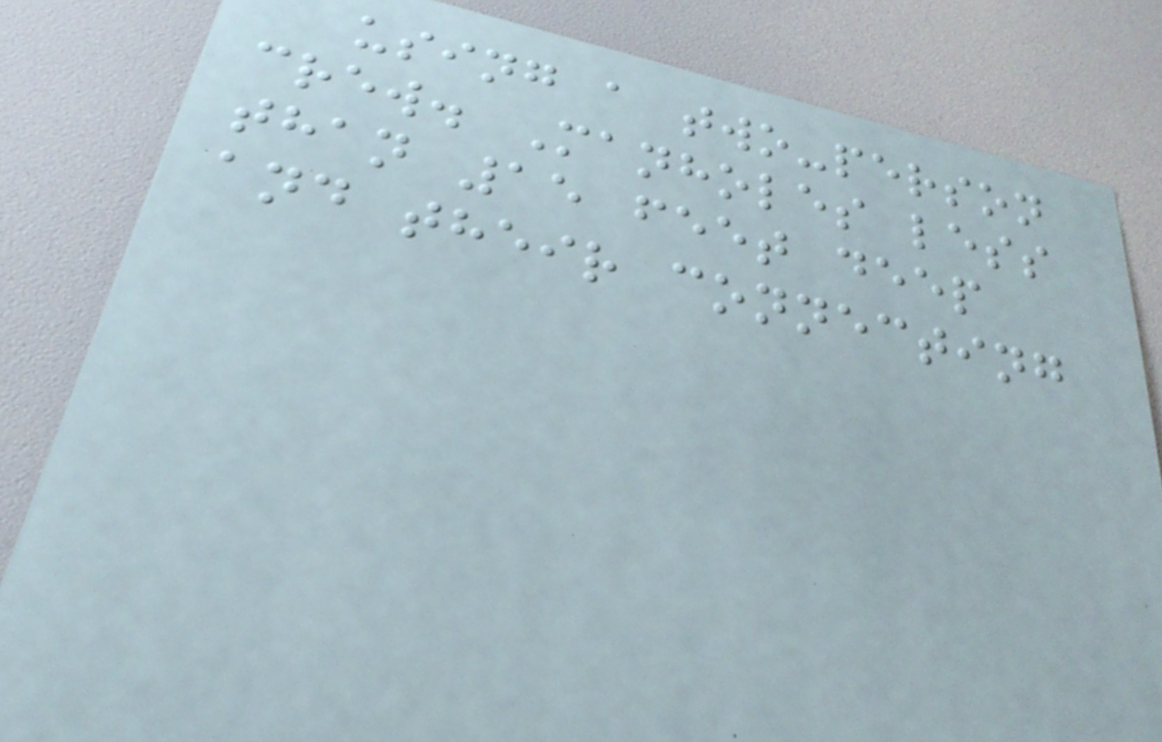using a two-person
crew. Manholes less
than 15 feet deep
and their connecting
